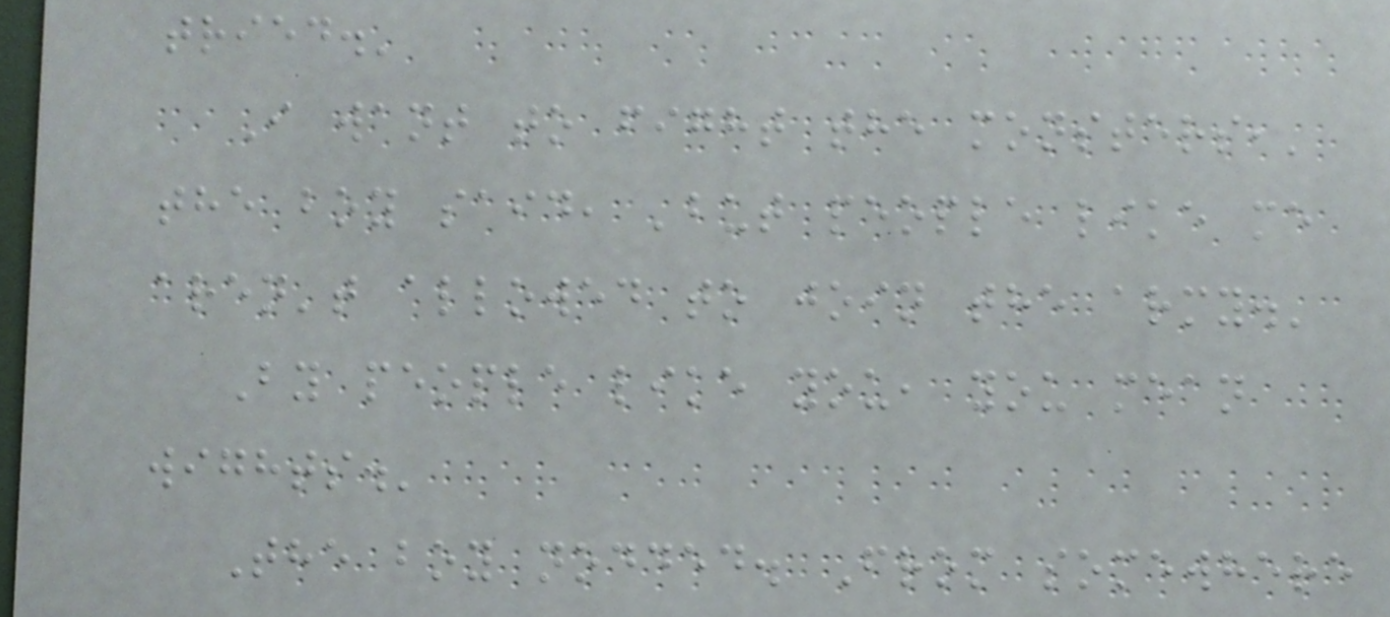tried.'
I want to fight the monsters,'
the boy said, 'but people like me
aren't allowed to join the army.'
By people like you, you mean
wights.'
The boy nodded. From somewhere
